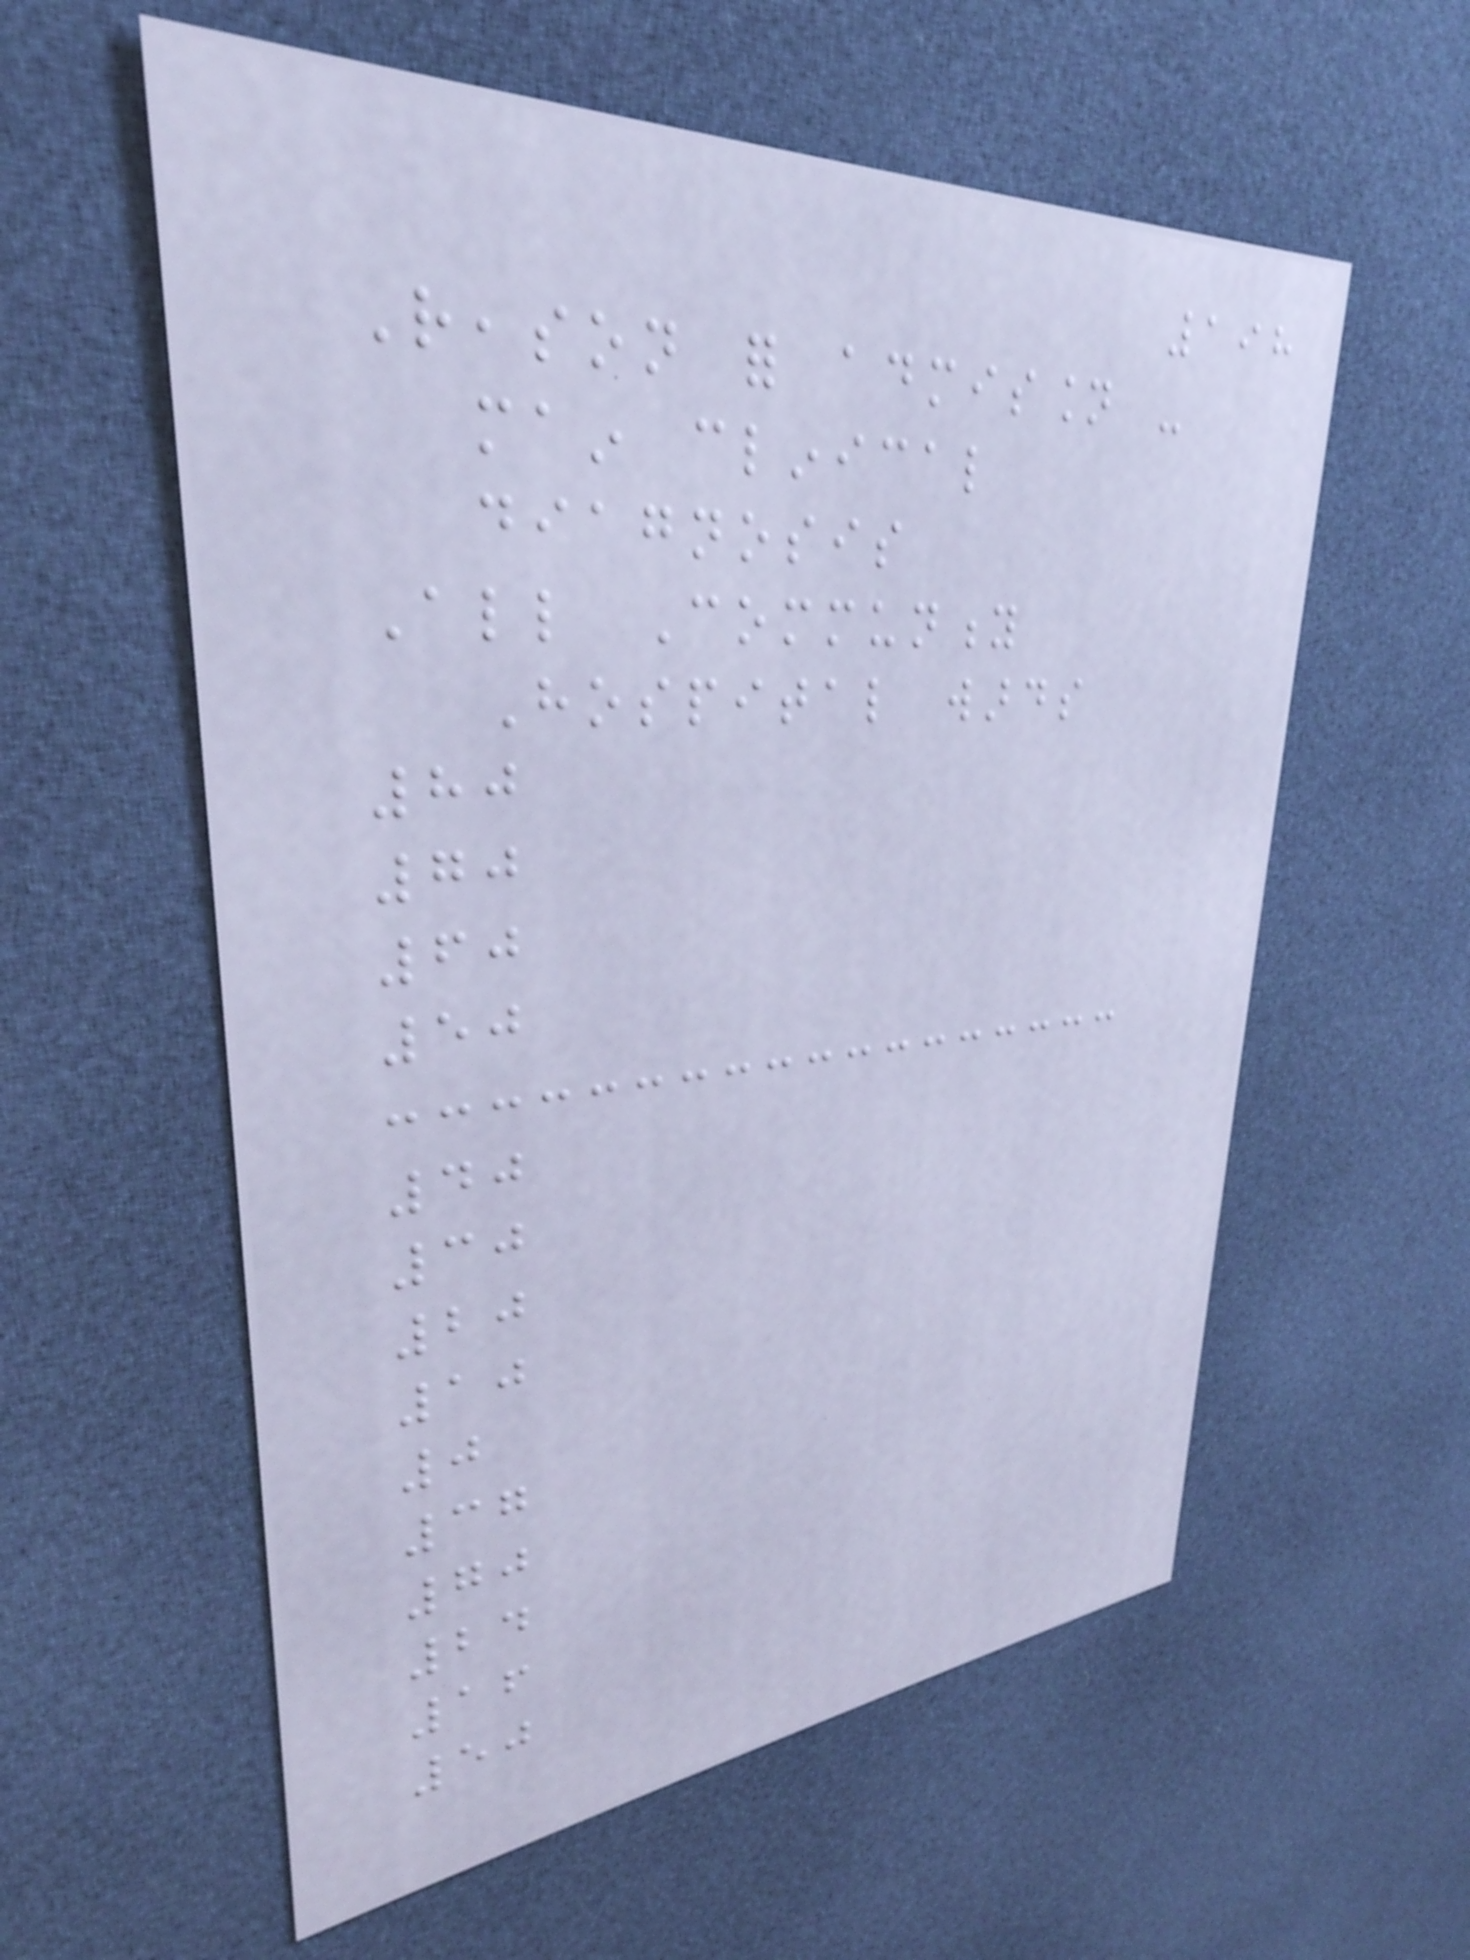198
Reason for admission -
main clinical
diagnosis
All Community
Hospital wards
80
70
60
50
40
30
20
10
0
37
70
24
16
50
